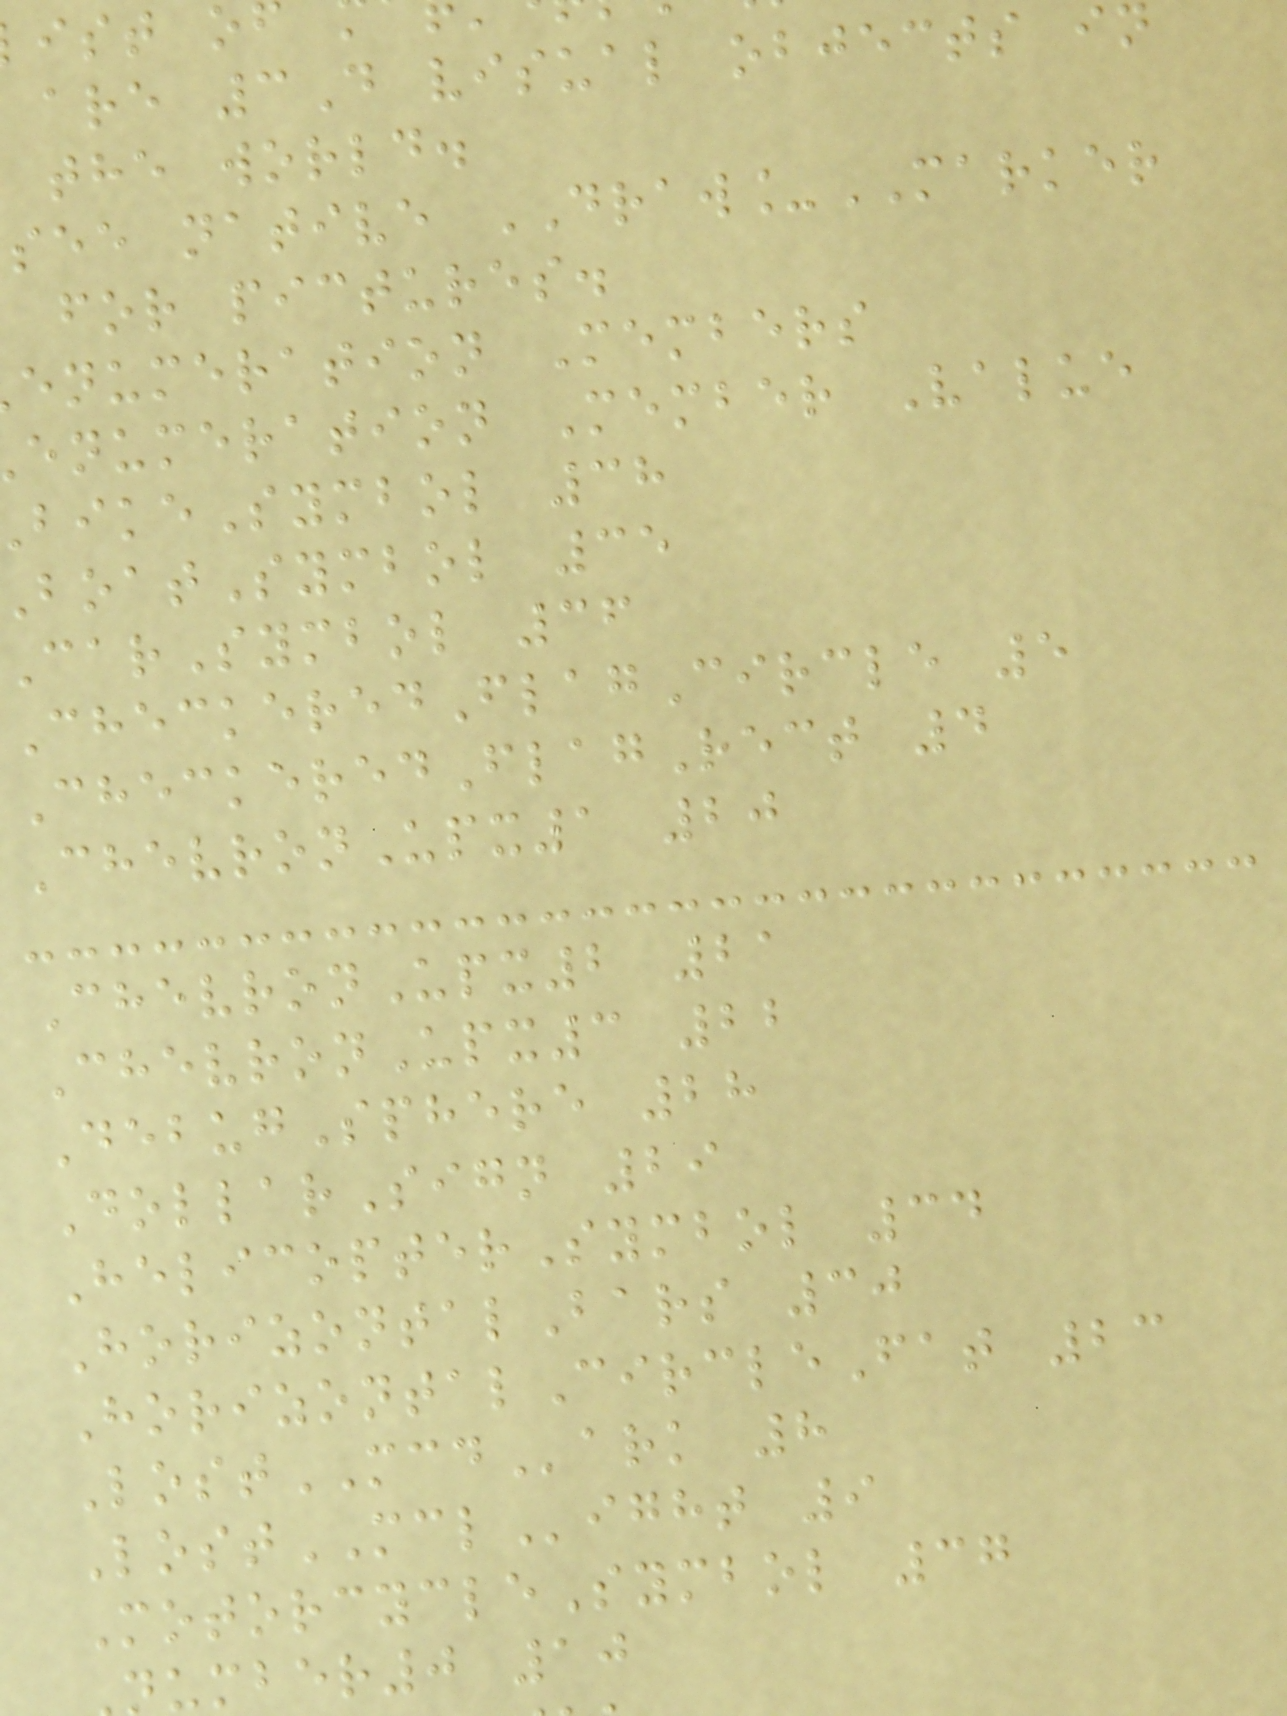are 3D visual objects in
the world.
see native DRAW_MARKER
for pictures.
enumeration Members
enumeration Member Value
ikeSymbol 38
oatSymbol 35
arSymbol 36
CheckeredFlagCircle 5
CheckeredFlagRect 4
ChevronUpx1 20
ChevronUpx2 21
ChevronUpx3 22
DebugSphere 28
DollarSign 29
HelicopterSymbol 34
HorizontalBars 30
HorizontalCircleFat 23
LostMCDark 8
LostMCLight 9
MotorcycleSymbol 37
umber0 10
